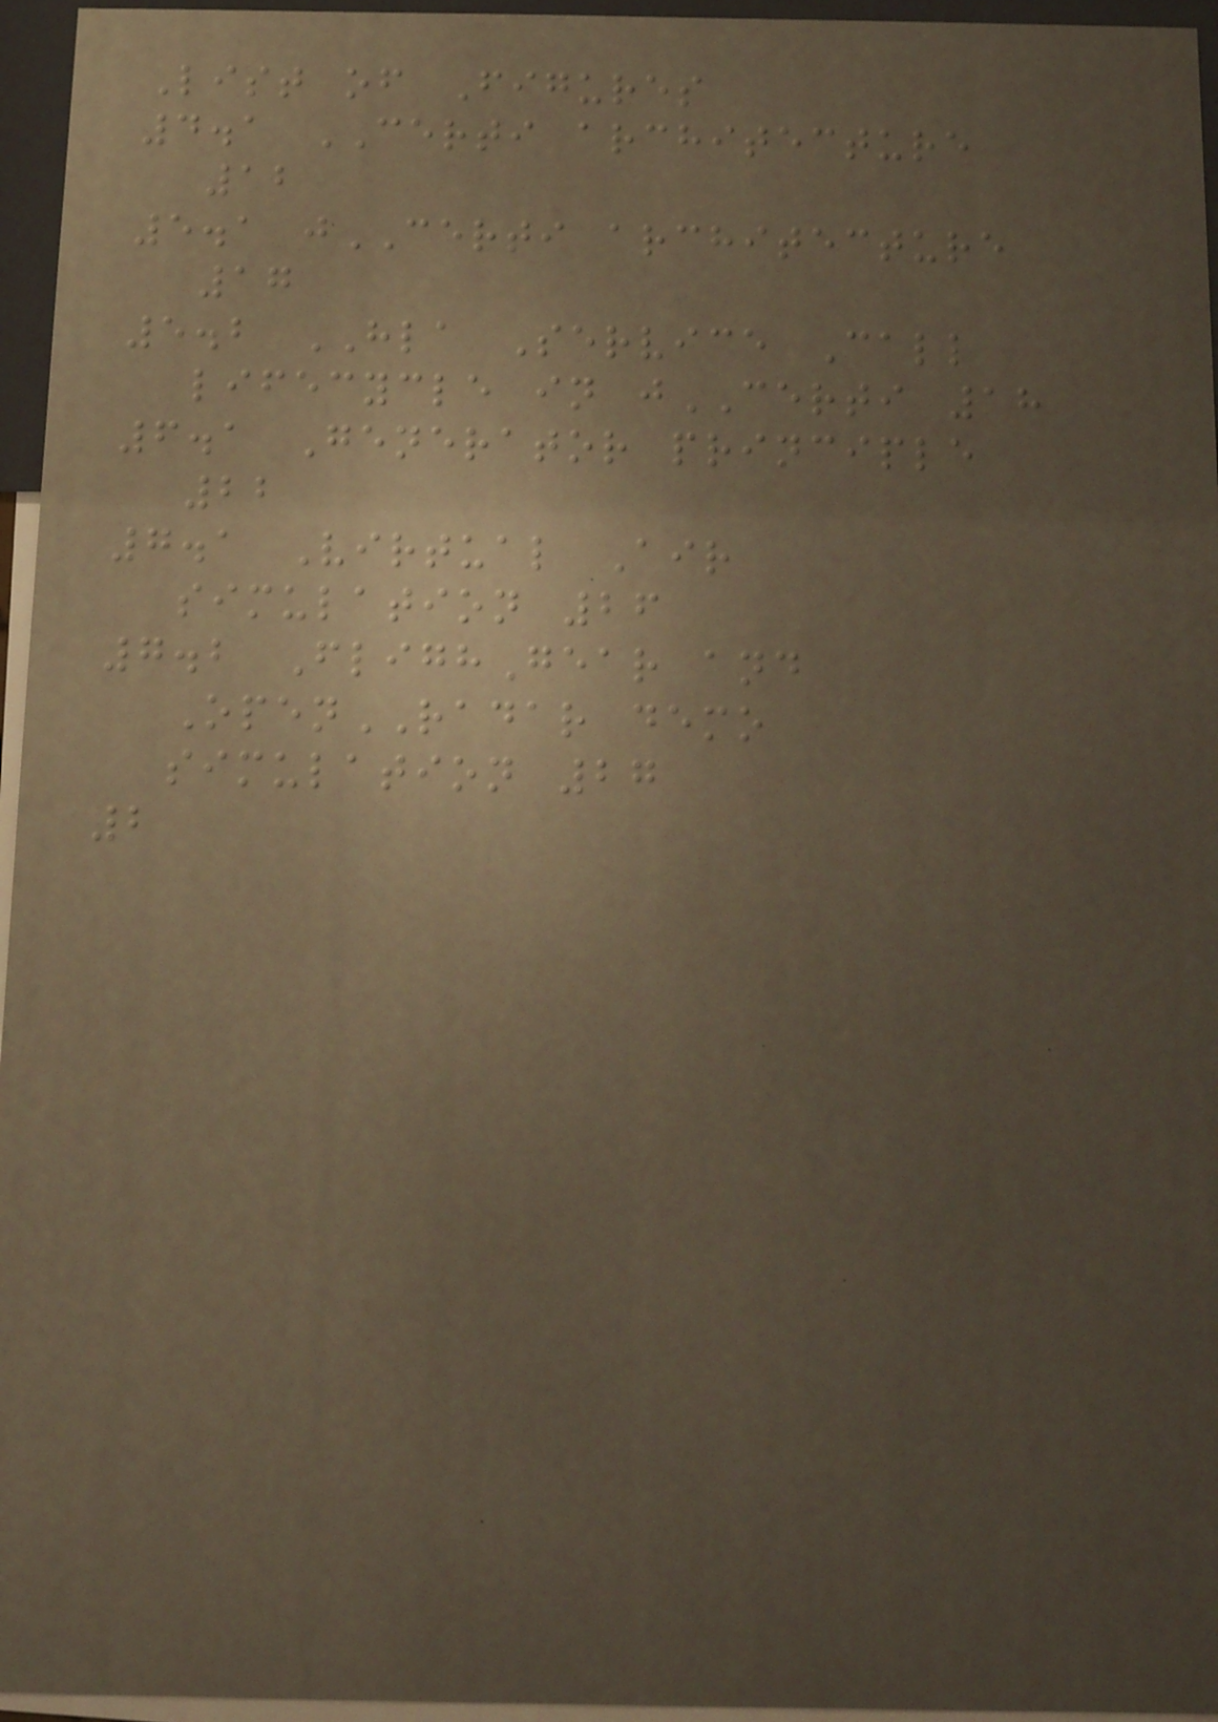List of Figures
4.1 CERTI architecture
12
5.1 jCERTI architecture
17
5.2 HLA Service Call
lifecycle in jCERTI 18
6.1 Generator principle
22
7.1 Virtual Air
simulation 26
7.2 FlighGear and
OpenRADAR demo
simulation 27
2
